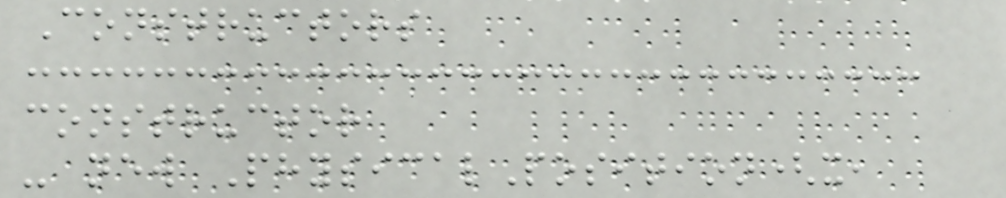Constructors
constructor
- new PhysicalPosition(x,
